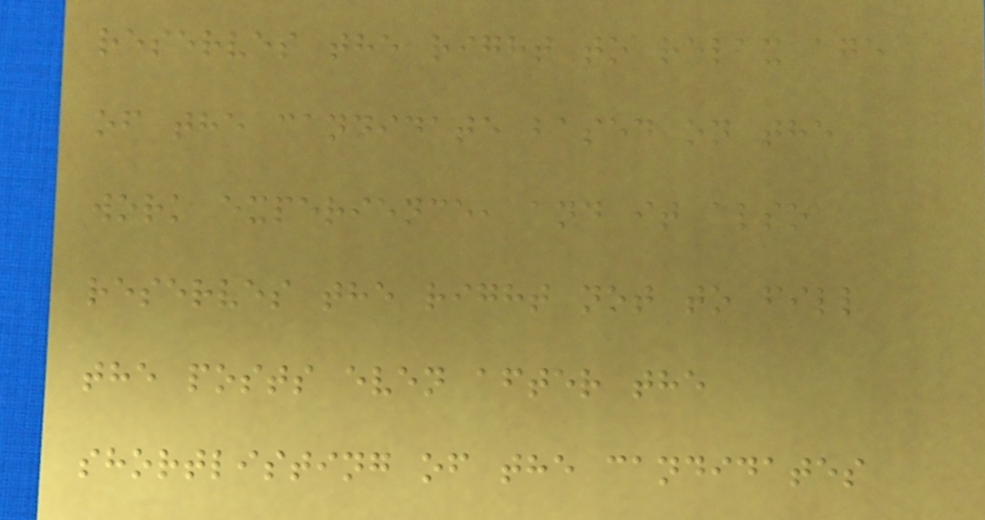reserves the right to relax age
of the candidate based on the
work experience, and it also
reserves the right not to fill
the posts even after the
shortlisting of the candidates
